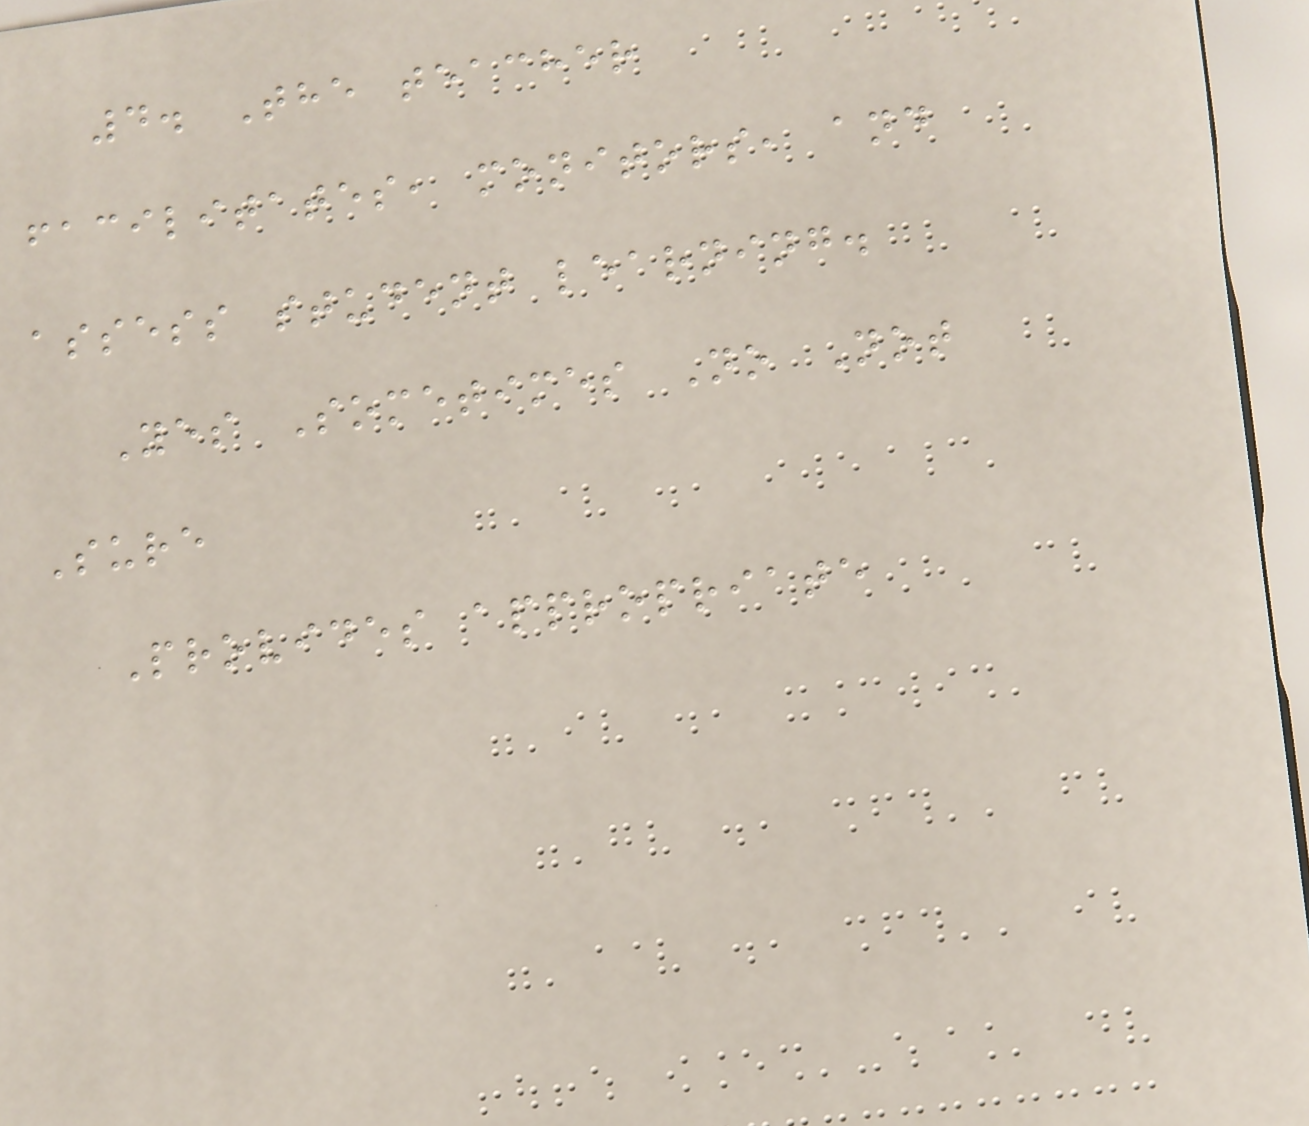4. The teacher
facilitates, monitors, and
assess student learning.
Yes Sometimes No Not
Sure
Provides appropriate
